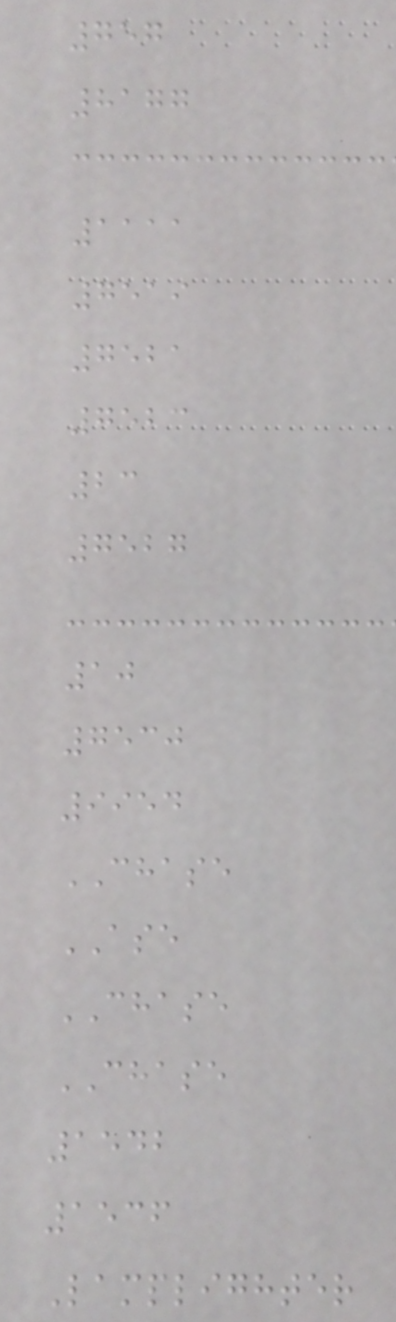757
8177
1111
7519
7521
7523
23
7527
10
7530
9954
CHASE
ASE
CHASE
CHASE
1542
1536
Lamplighter
